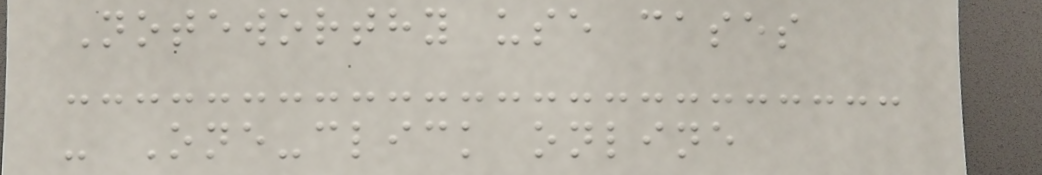Noteworthy use cases
- One-click online
